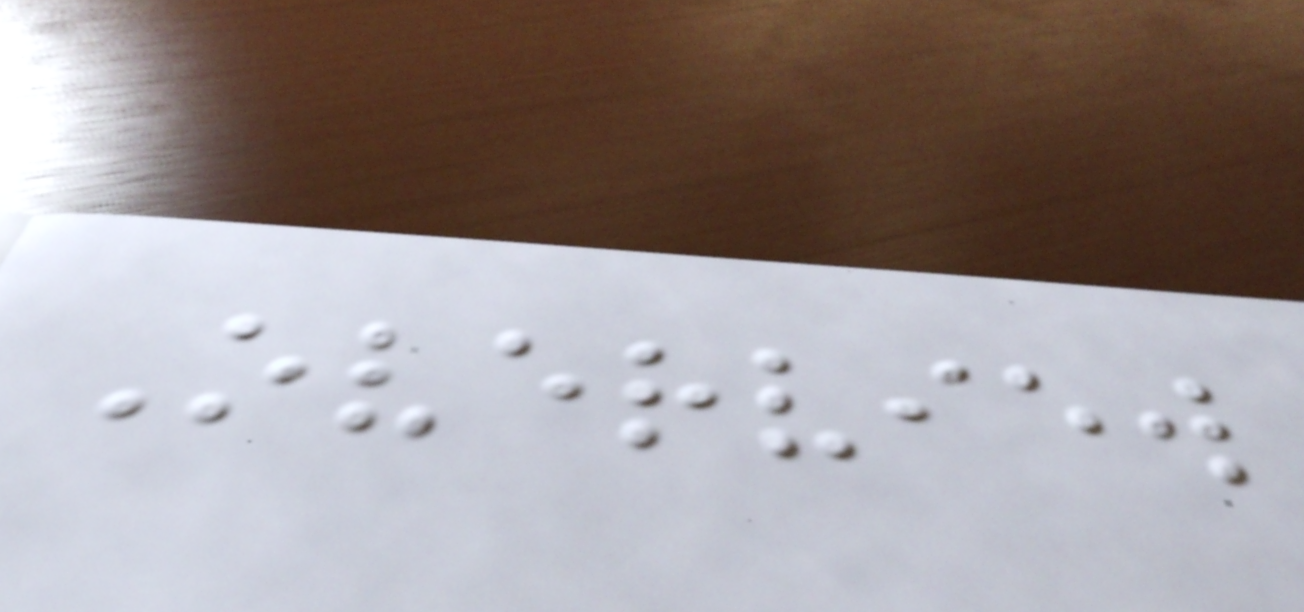Overview
